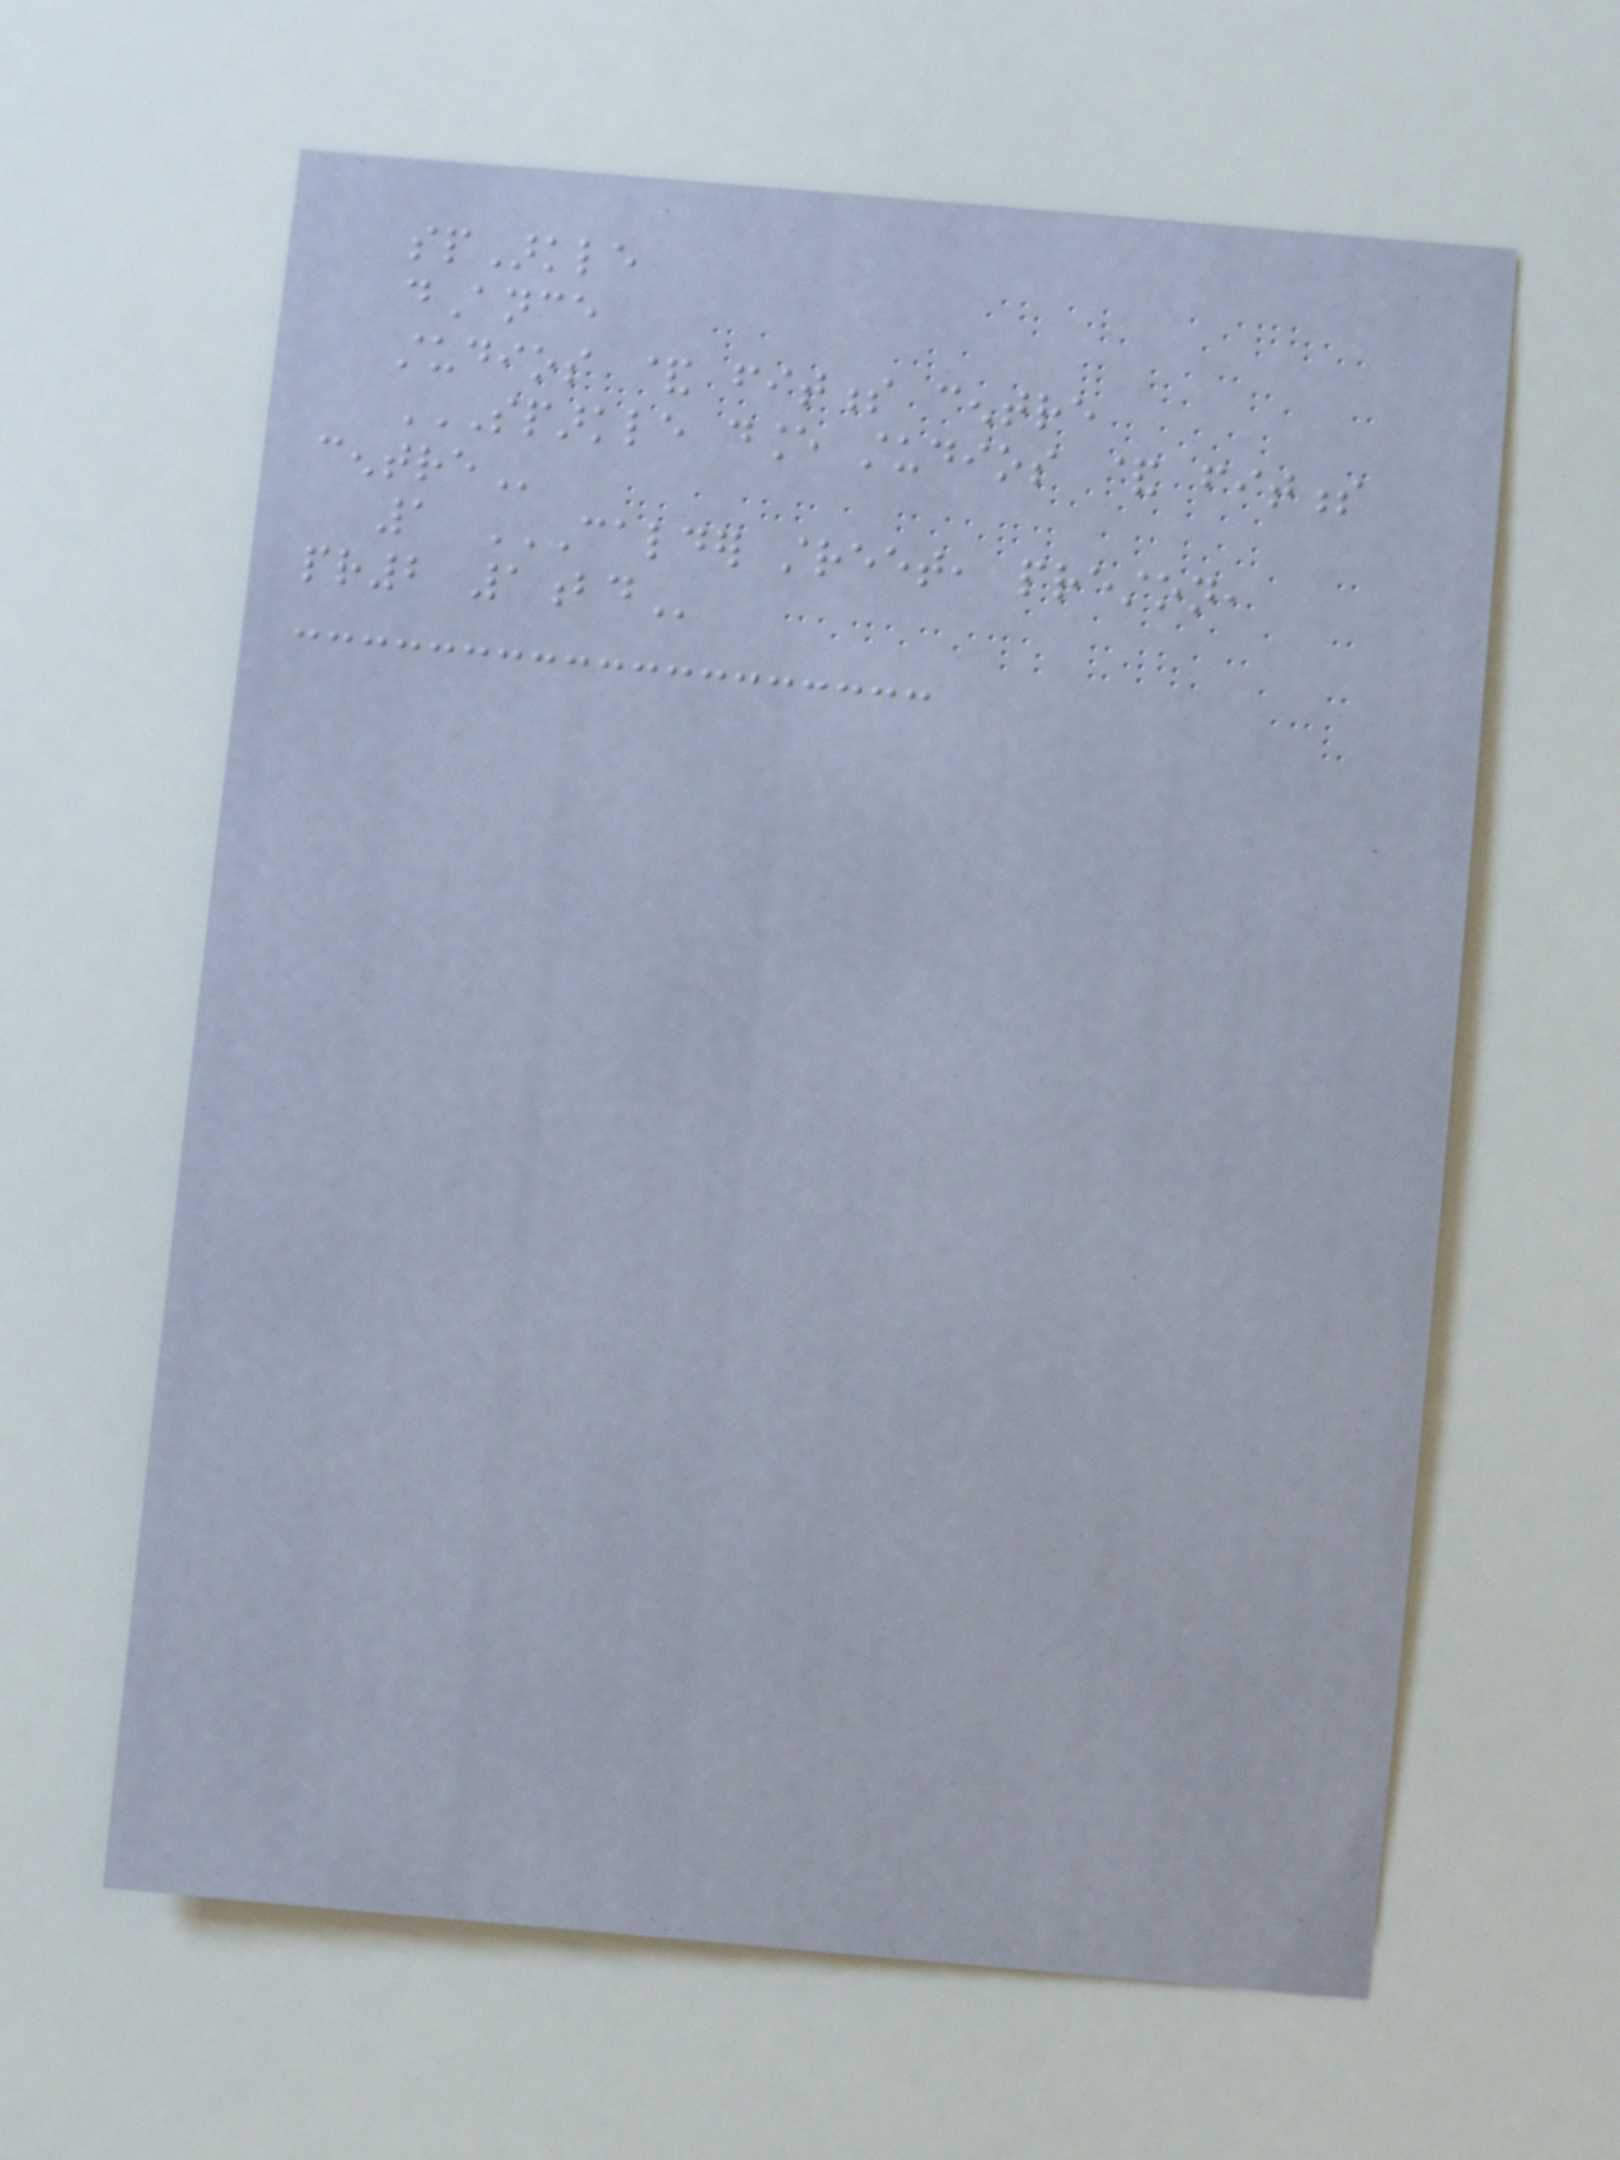spArkle
dAnce
studios & fitness centre
SPARKLE DANCE STUDIOS & FITNESS
CENTRE
1 CALDER STREET, PRESTON,
PR2 1BD
